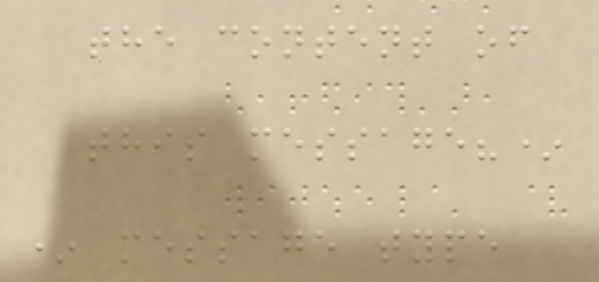the content of
this message?*
* message type
